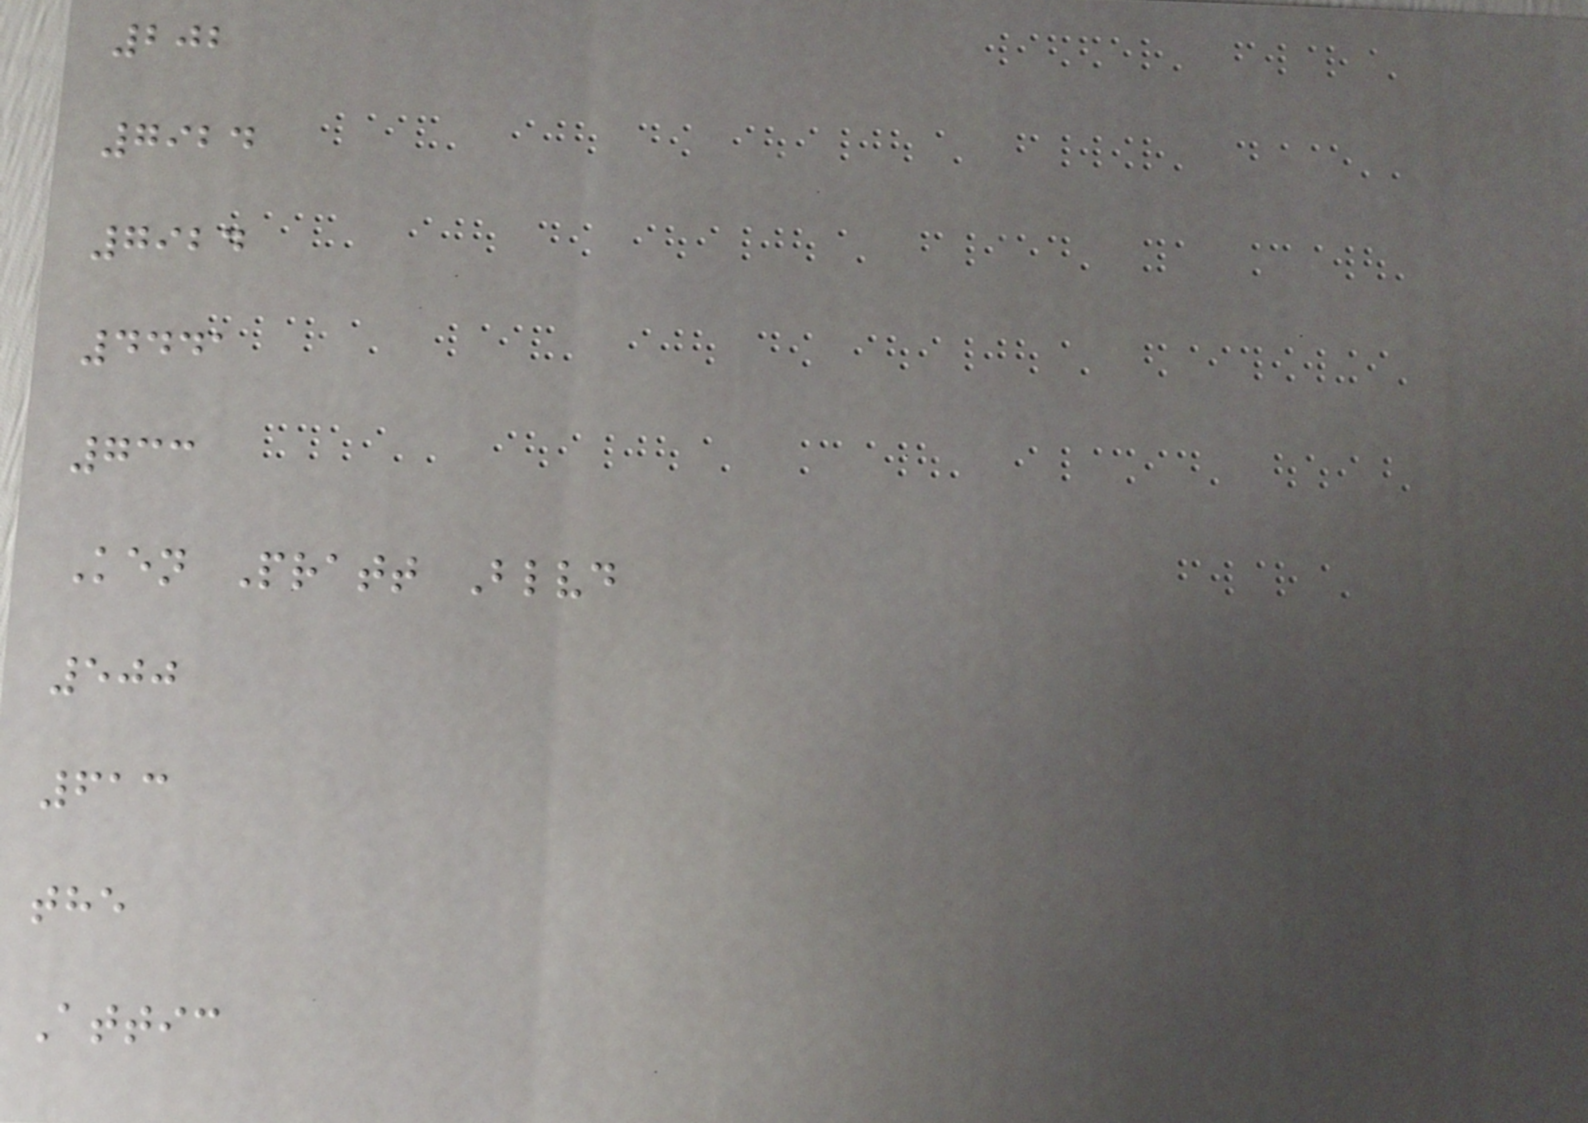202
7924
7924
4441
733
Ken Pratt Blvd
500
613
the
Attic
